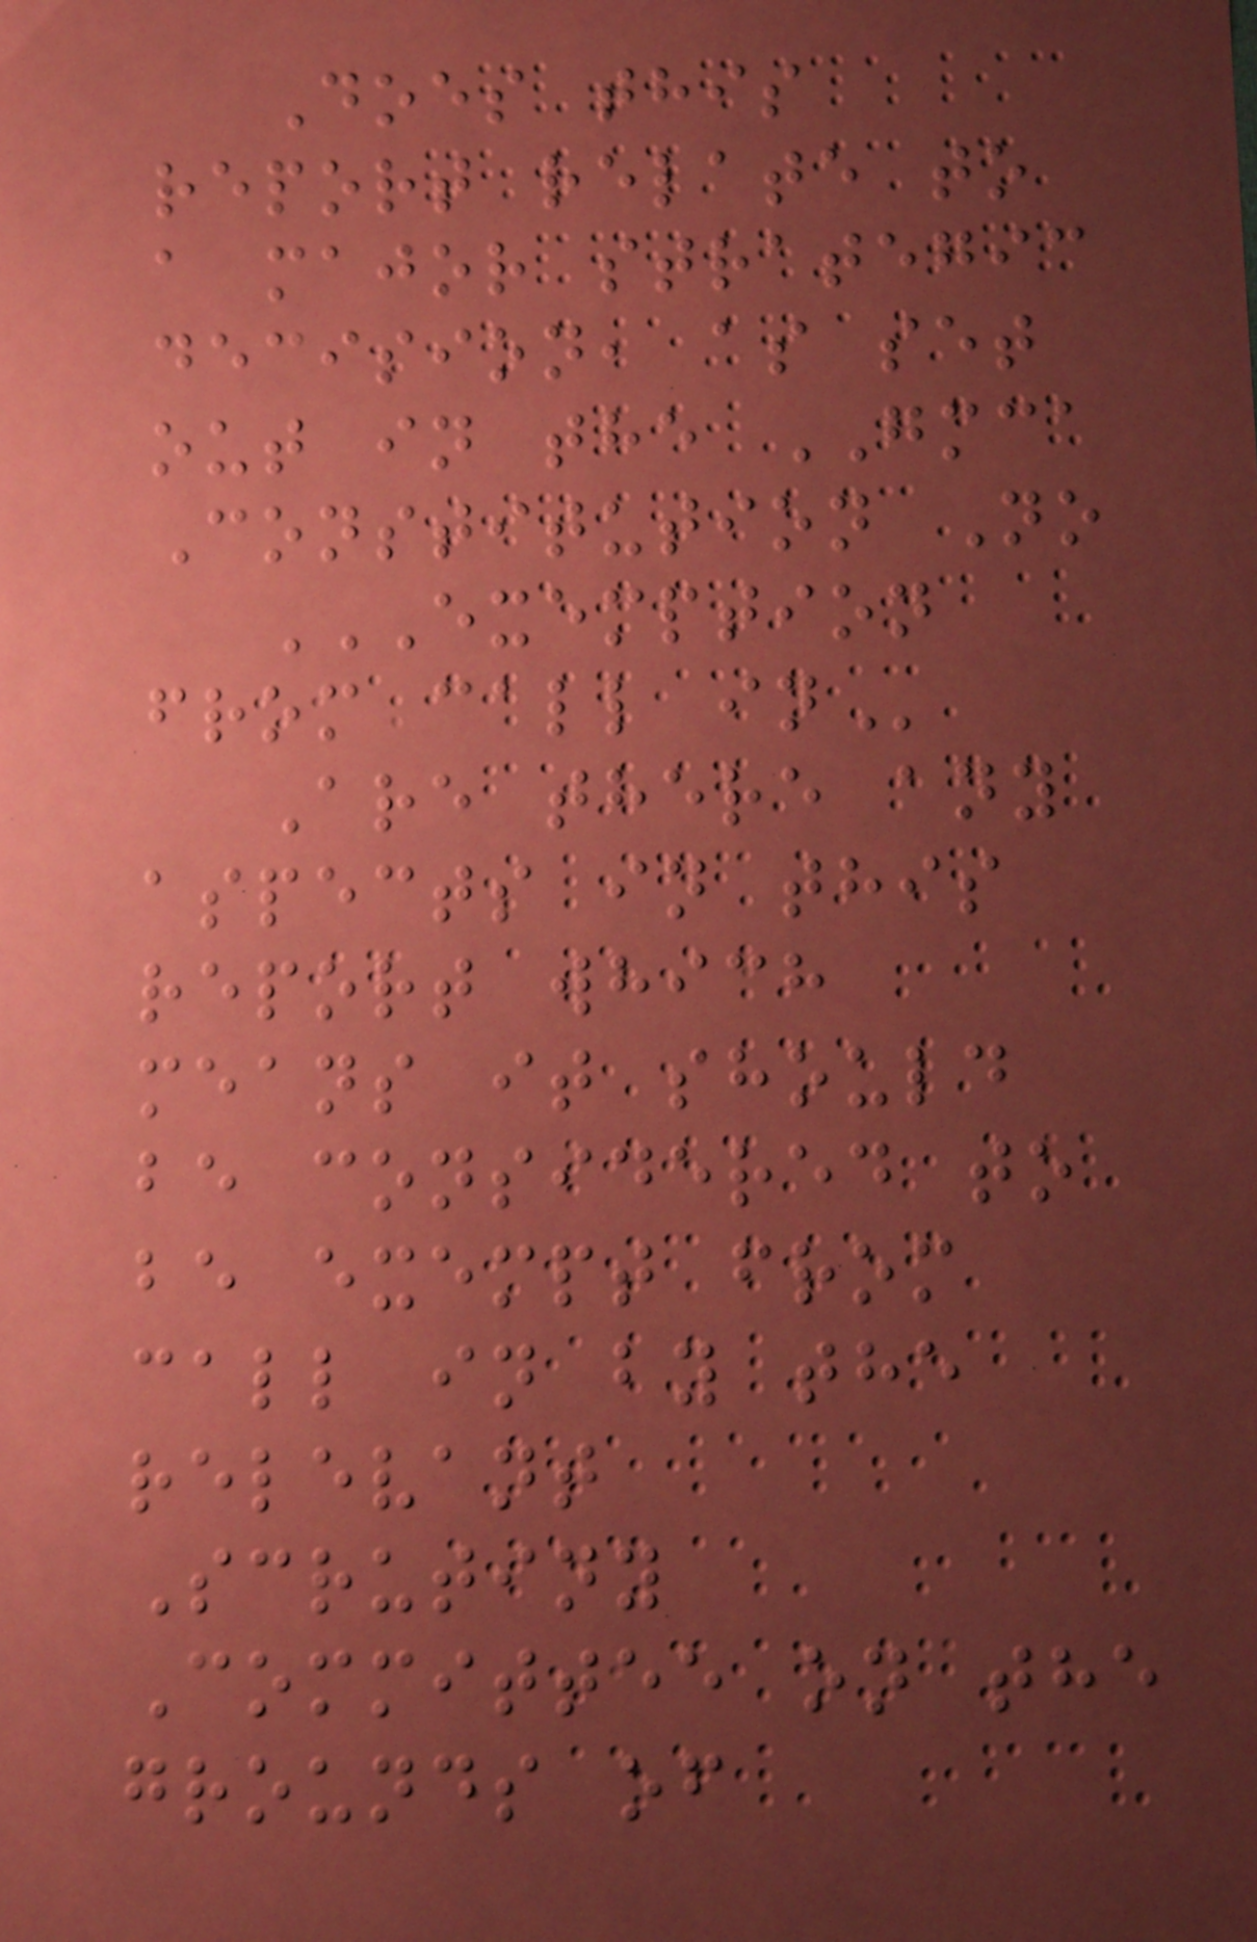Does this
report relate to
a major strategic
decision, as set
out in the GMCA
Constitution No
EXEMPTION
FROM CALL IN
Are there any
aspects in this
report which
means it should
be considered to
be exempt from
call in by the
relevant
Scrutiny
Committee on the
grounds of
